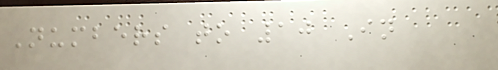Numbers to 10 In
